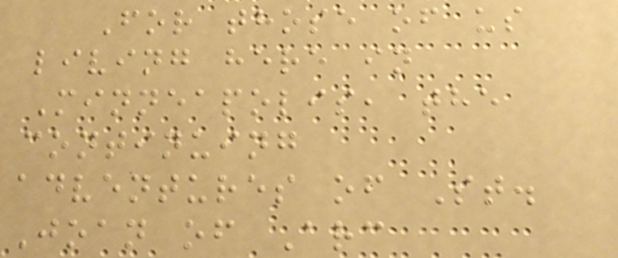For those of us
living here in
Minneapolis, the
continuing
adventures of St.
Joan of Arc
